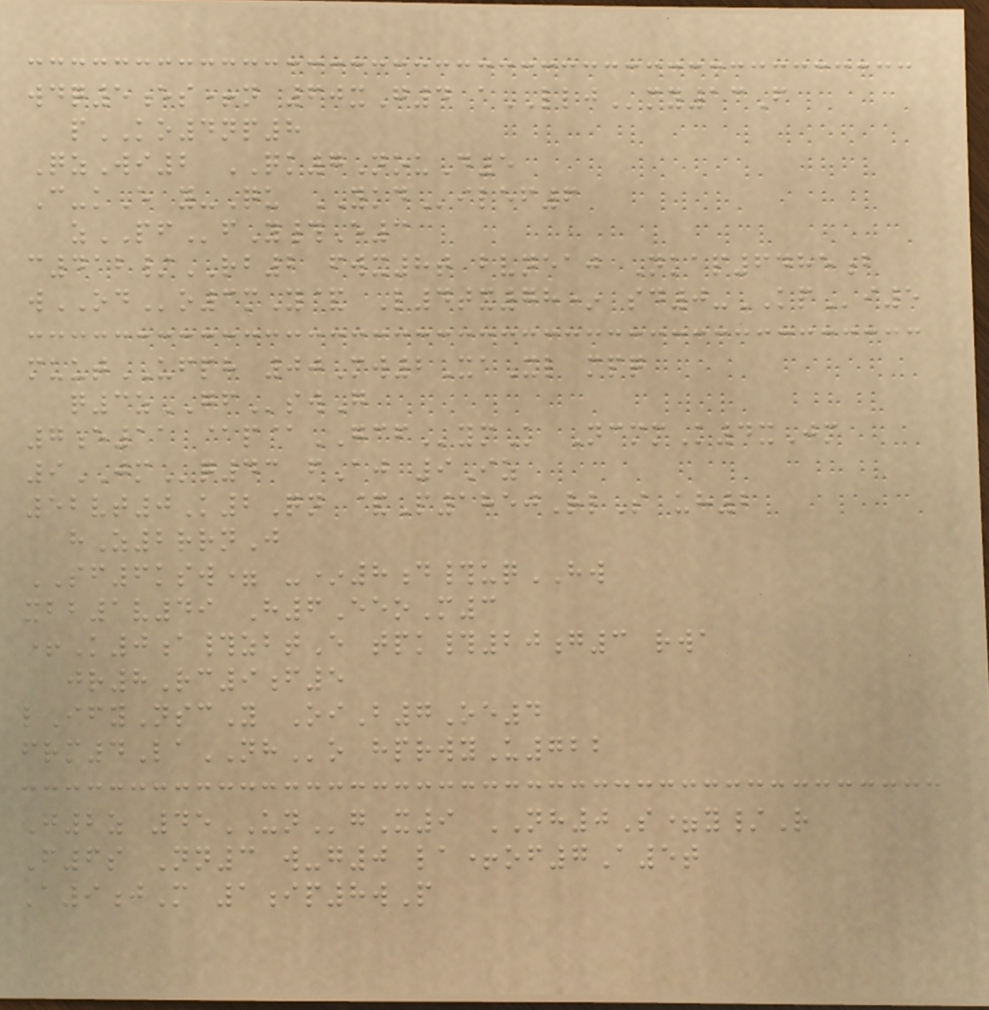wdq5es+n 60xG4 aLLJmy13F
pKO4np8
QzWi2 QK7NouD5
C-kE y-Qu YKDilef6
zPFfY#E3
c412/RB2 fwx8t bvneaj Nkap6485b
wODo3mY& L4tx78* sd0-KPi5
muutUFPH 00Mw2XaXl mpq
q3zGFswG
7e11 @p@GCFymK NcmmK4xJm
9JMq43 fAj 9Iz
52vt0K2Qn &P1850RlS uh2
hZ2rrnJ
SF6ksw= -*8d#uqHW
xbb1v49 H6EeoM3
+K0a#zbtE tpk#20g3 rwa
jr8Rc9f5
lIfyNscY OiB7Oe4
frm4LaNHo hprwyU722
J2z 45UNgX9 NH0S=y/R
F6s Nn3 w-g0 la+of7A5t
A9jM 1ip8wP
